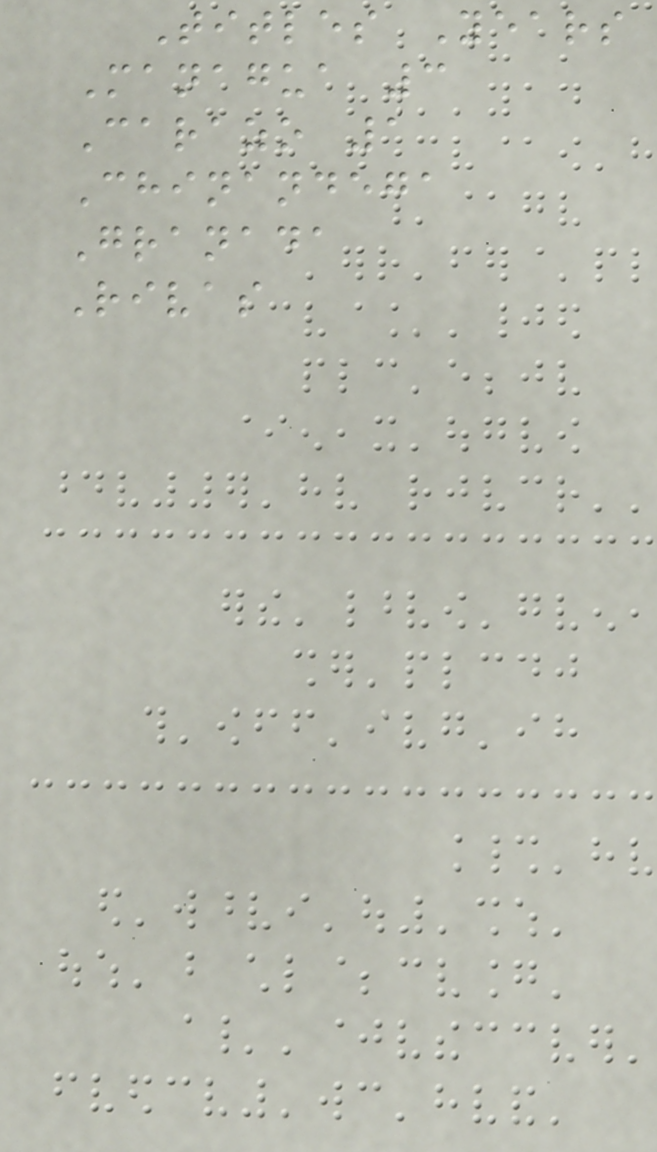Titles Years
Managua 3
Carazo 1
Chinandega
Granada
Rivas
